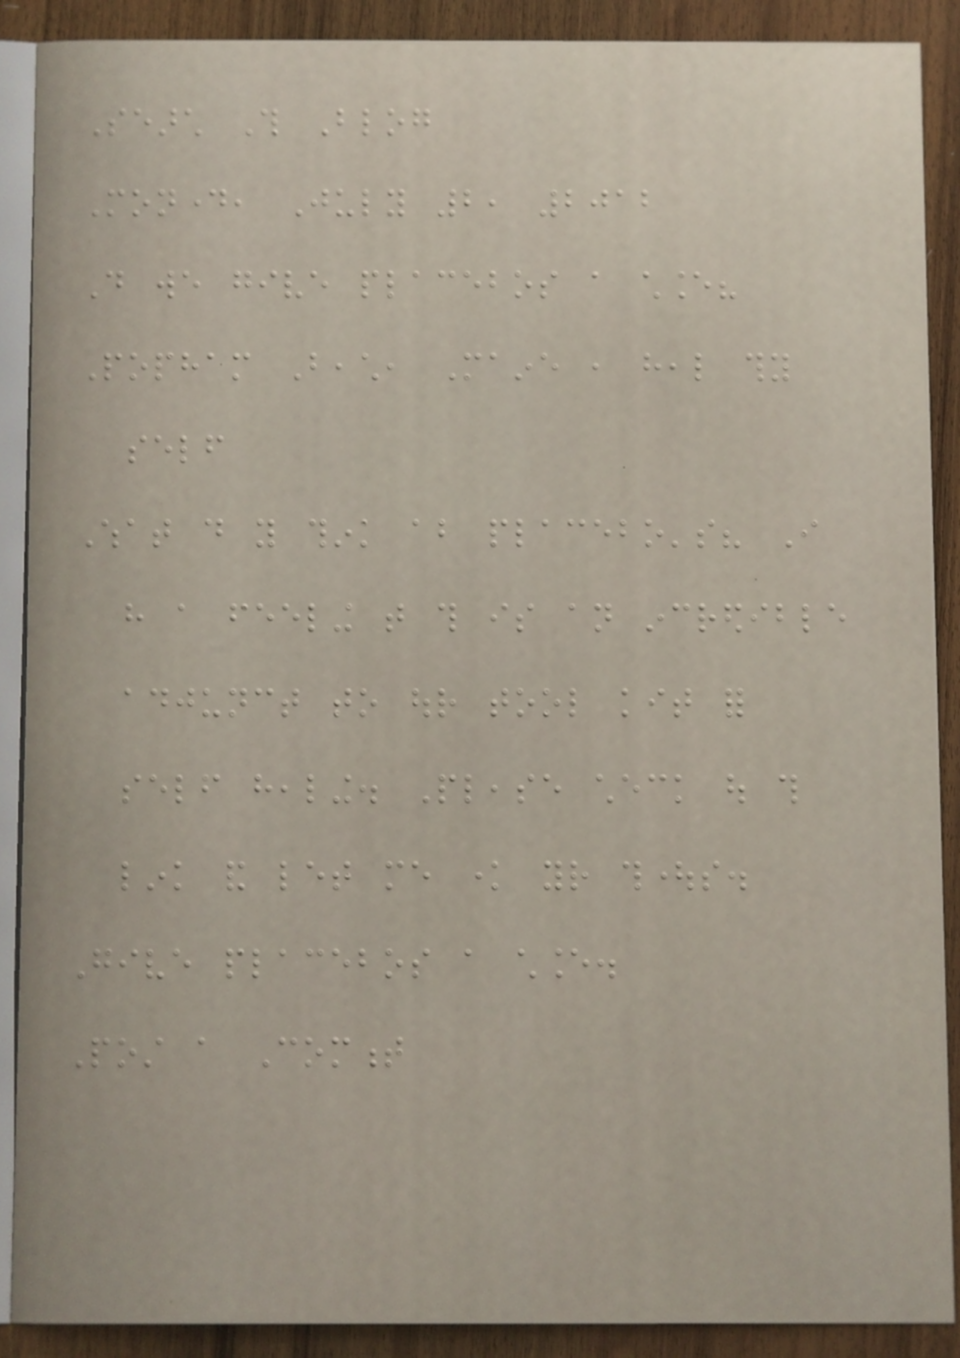Search This Blog
Monday, July 2, 2012
Do we give placebos a chance?
Popham Beach, Maine , heal thy
self
What do you think about placebo's? I
have a feeling that this is an incredible
adjunct to our tool kit for
self healing. Please check out this
link and let me know your thoughts.
Give placebos a chance.
Post a Comment
